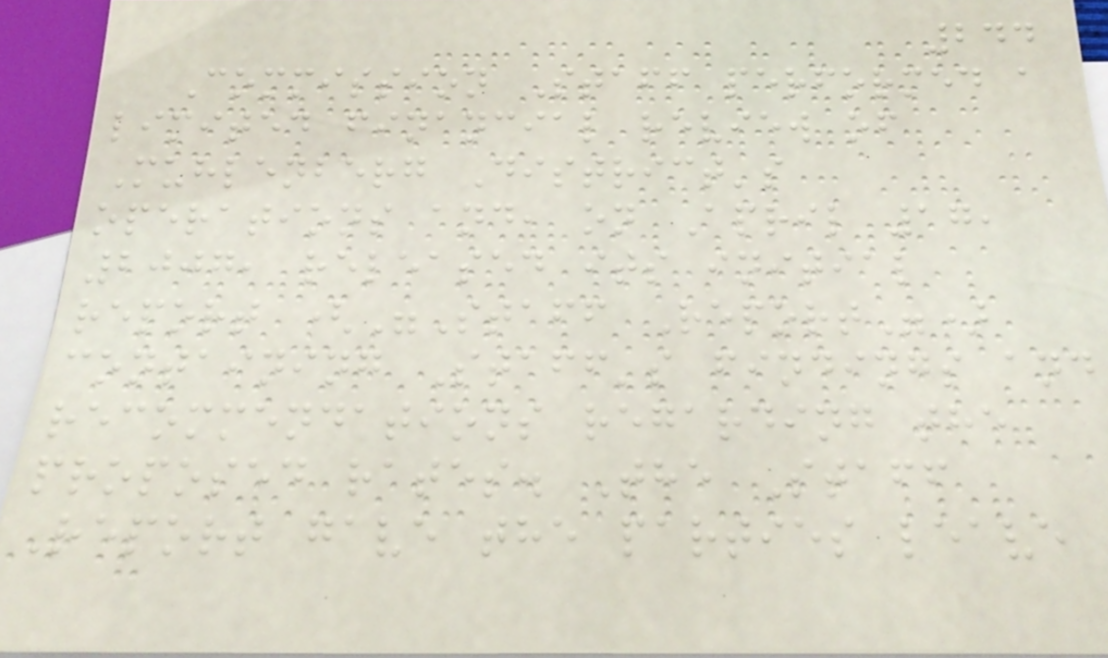244
Commission Staff performed a
limited financial review of
Muhlenberg District's
operations and, on April 17,
2007, released its initial
report ("Staff Report")
containing Staff's findings and
recommendations regarding the
proposed rates. The Staff
Report gave the parties leave
